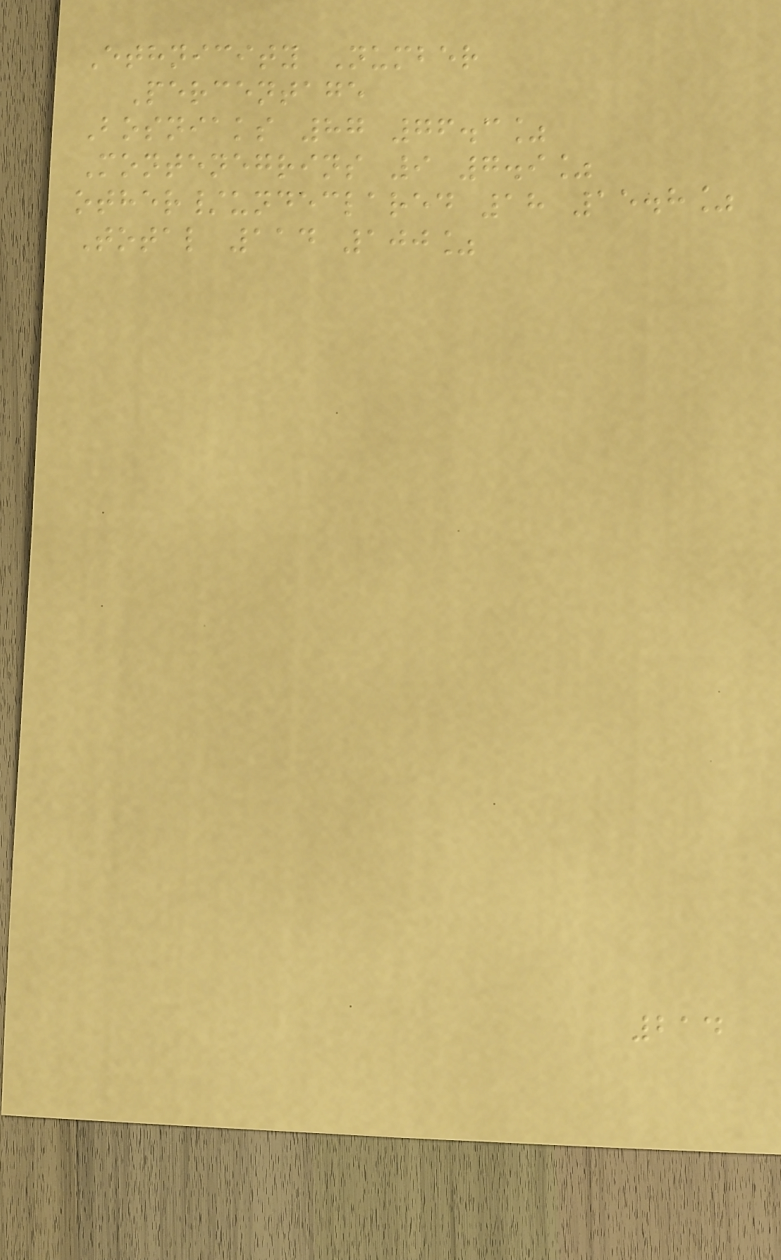Ethnicity Number
Percentage
Bosniaks 87 76.3%
Montenegrins 9 7.9%
other/undeclared 18 15.8%
Total 114 100%
214
